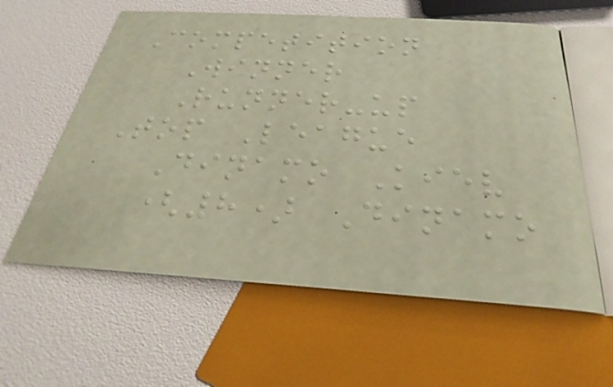Competition
Winner
Runner-up
Top League
Dinamo Kiev
(8) Dinamo
